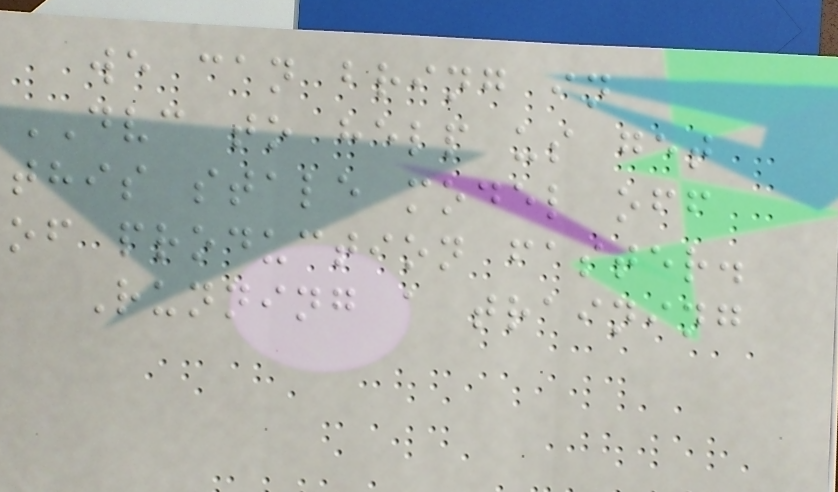we can bring in
DVC to help us get
this stale model off
of production faster.
Running a training
